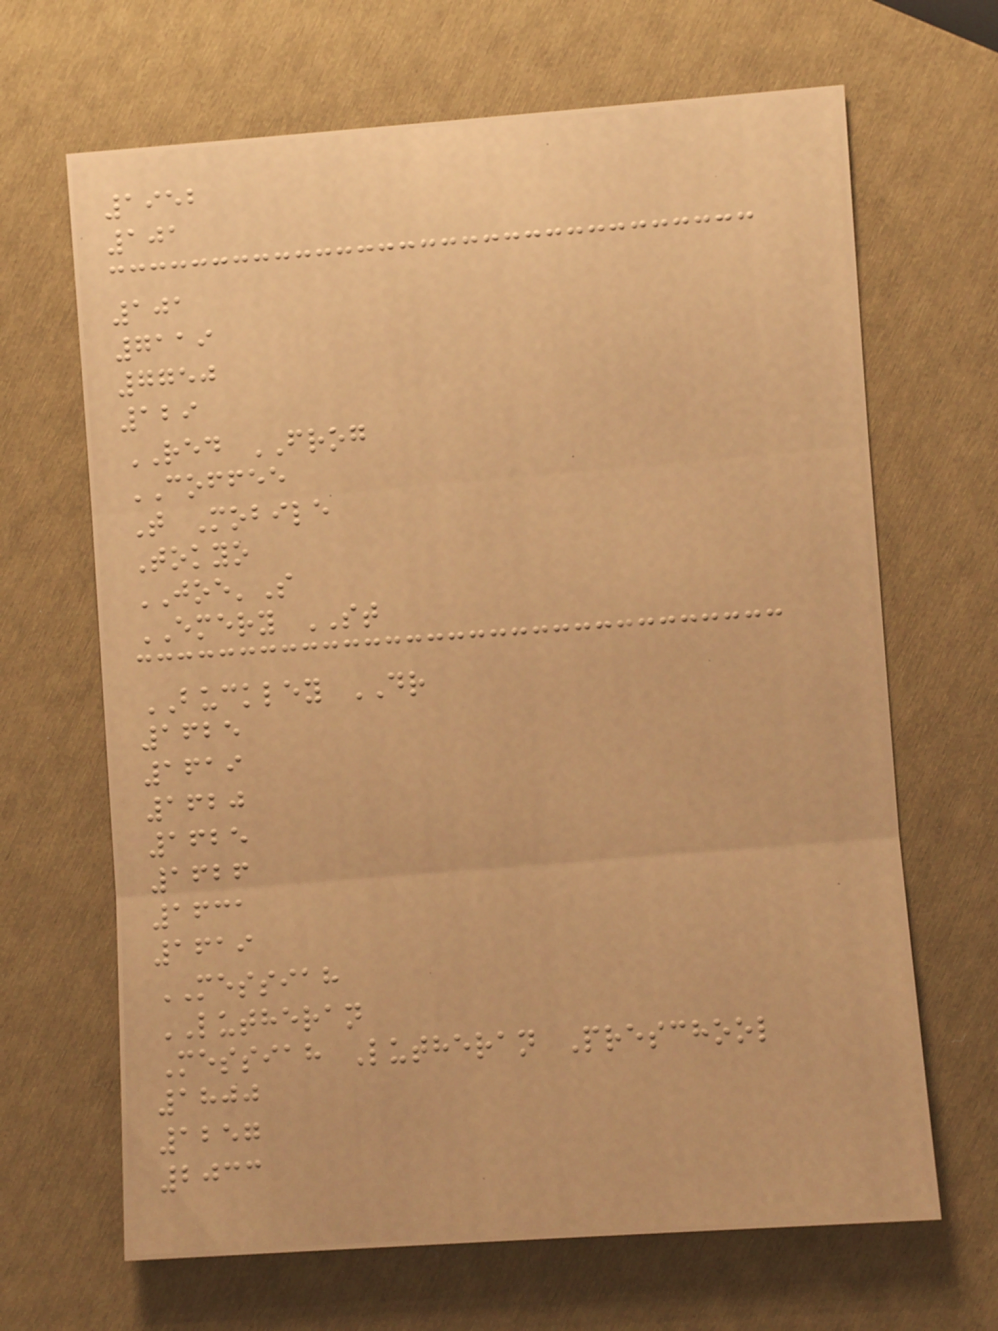1952
101
101
7119
7750
129
RED FROG
COFFEE
T Mobile
Tokyo
JOE'S
EMERY ST
BUCKLEY DR
1625
1619
1620
1625
1626
1631
1619
MESSIAH
LUTHERAN
Messiah Lutheran Preschool
1800
1257
2033
